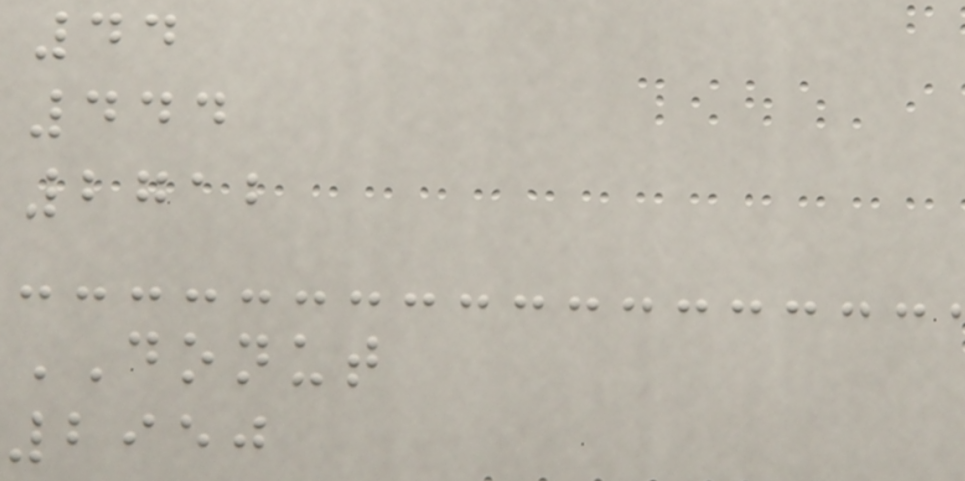44
444
2712
DONUT
2950
